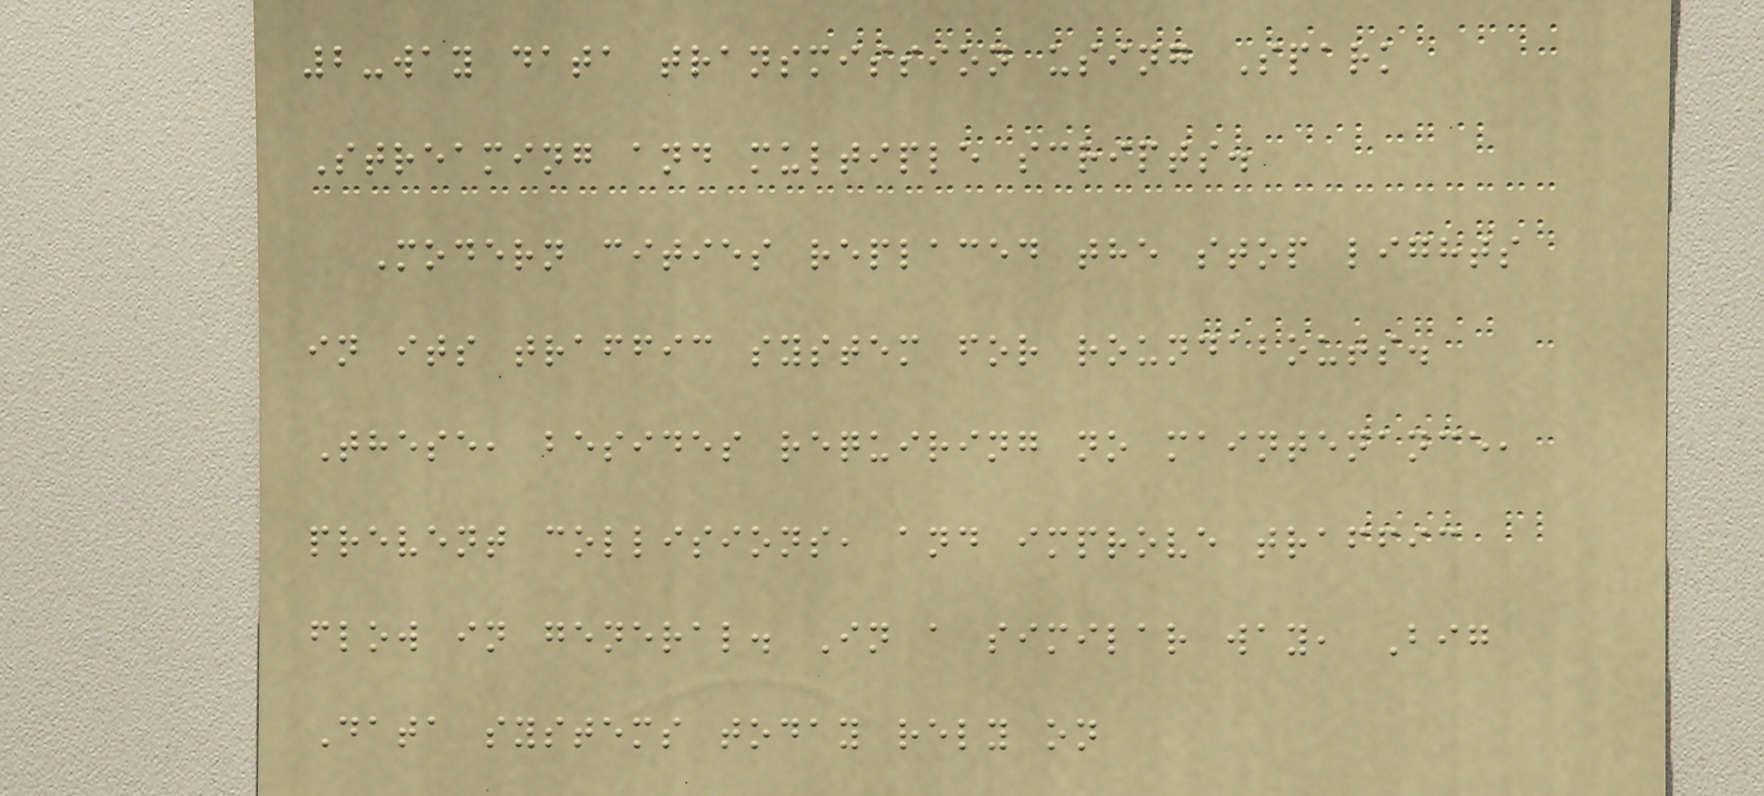2-way data transmission using Spark
Streaming and multiple scripts.
Modern cities replaced the stop lights
in its traffic system for roundabouts.
These, besides requiring no maintenance,
prevent collisions, and improve traffic
flow in general. In a similar way, Big
Data systems today rely on
